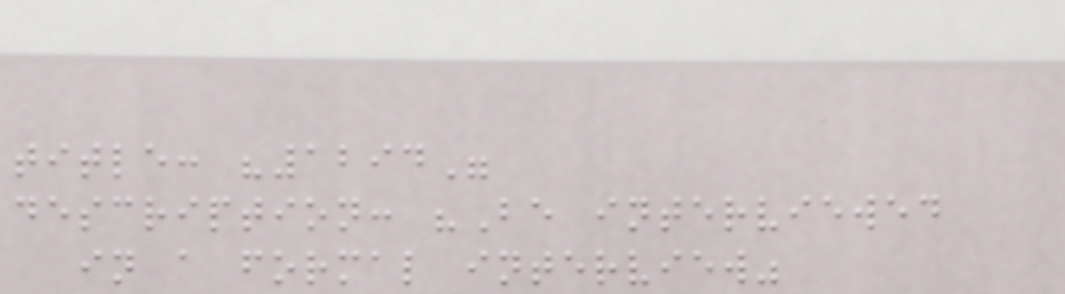title: "1294"
description: "Be interviewed
in a formal interview"
